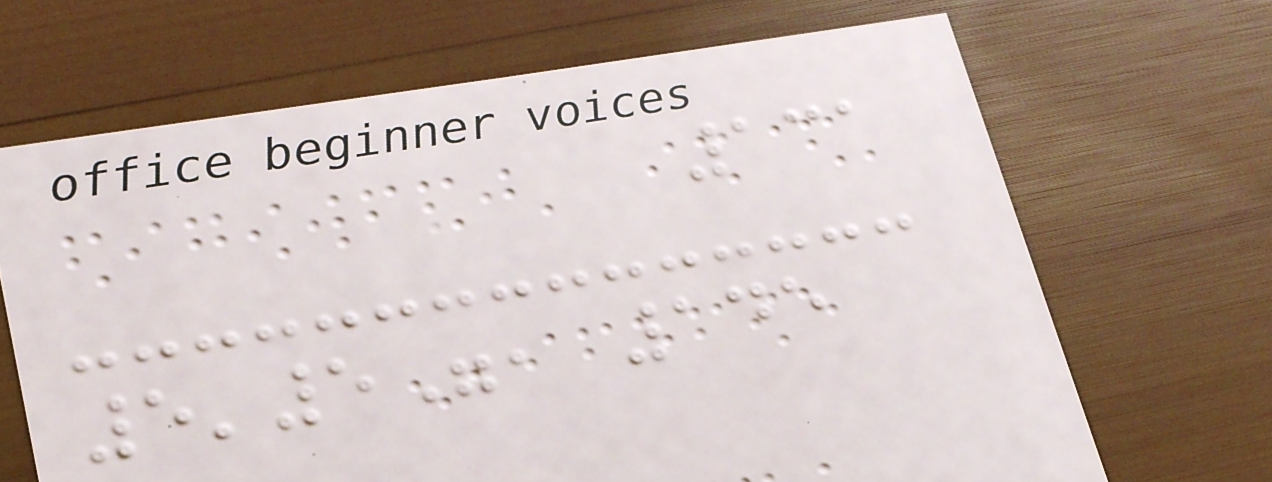131
5'5", 145
